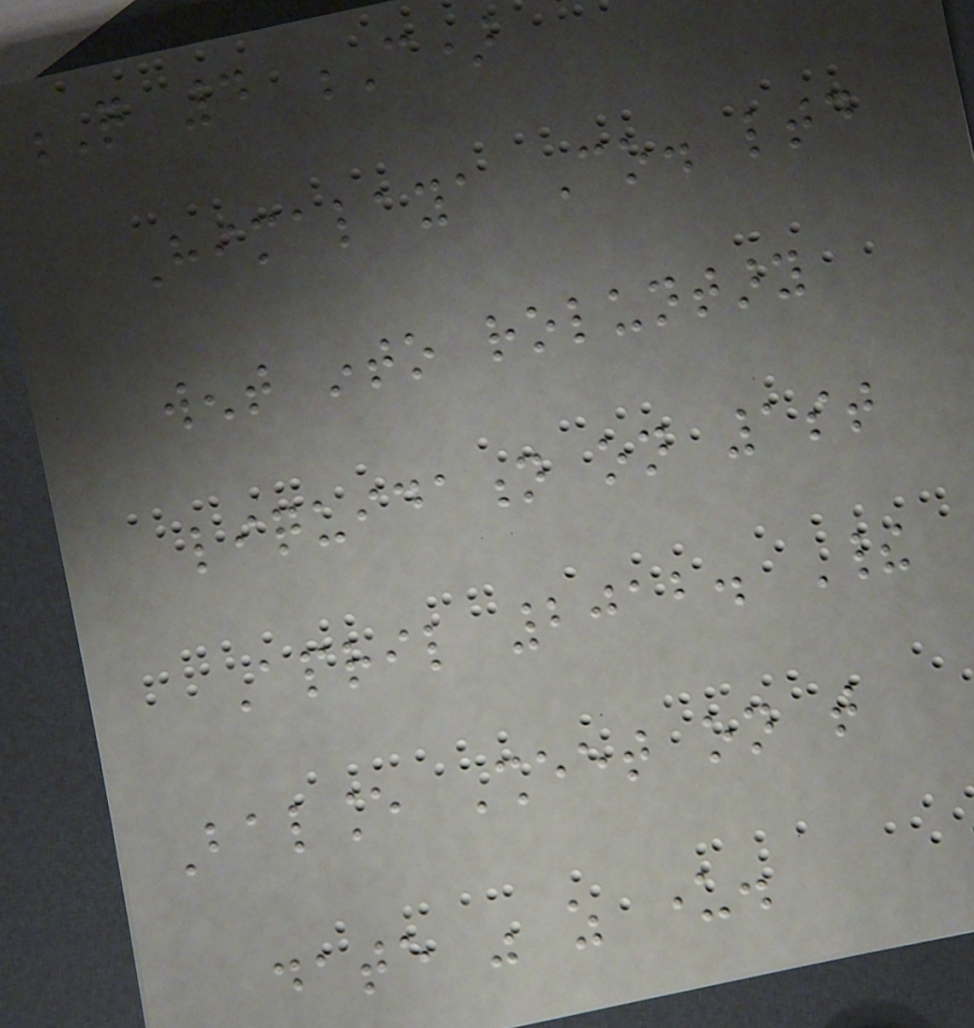Q 4 C)
Himalaya Co. ltd
went into roluntary
liquidation on 1st
April 2012. Their
Balance Sheet on that
date was as under.
